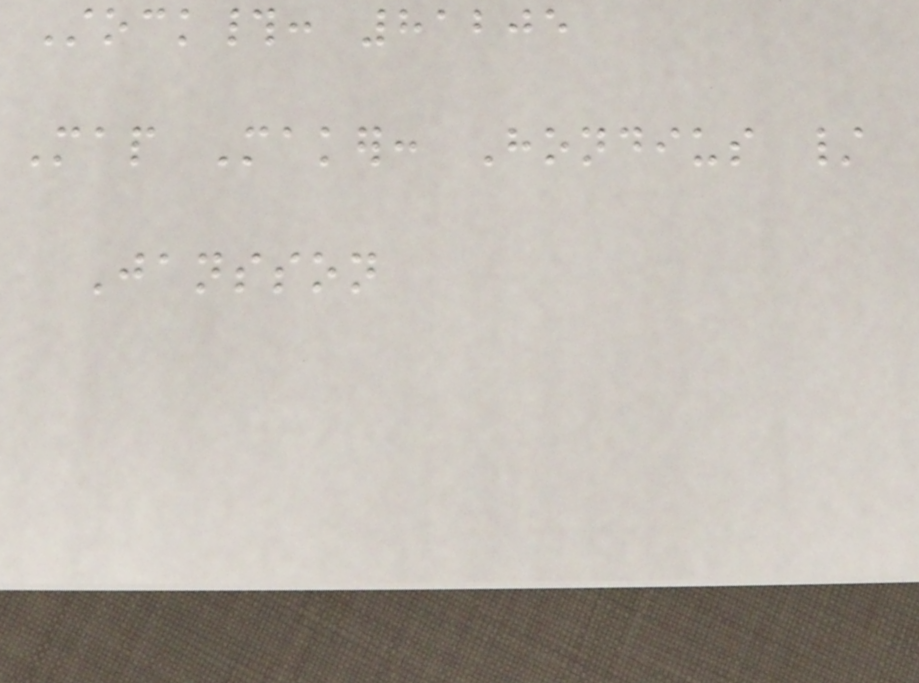Stock#: 81205
Map Maker: Hondius /
Jansson
